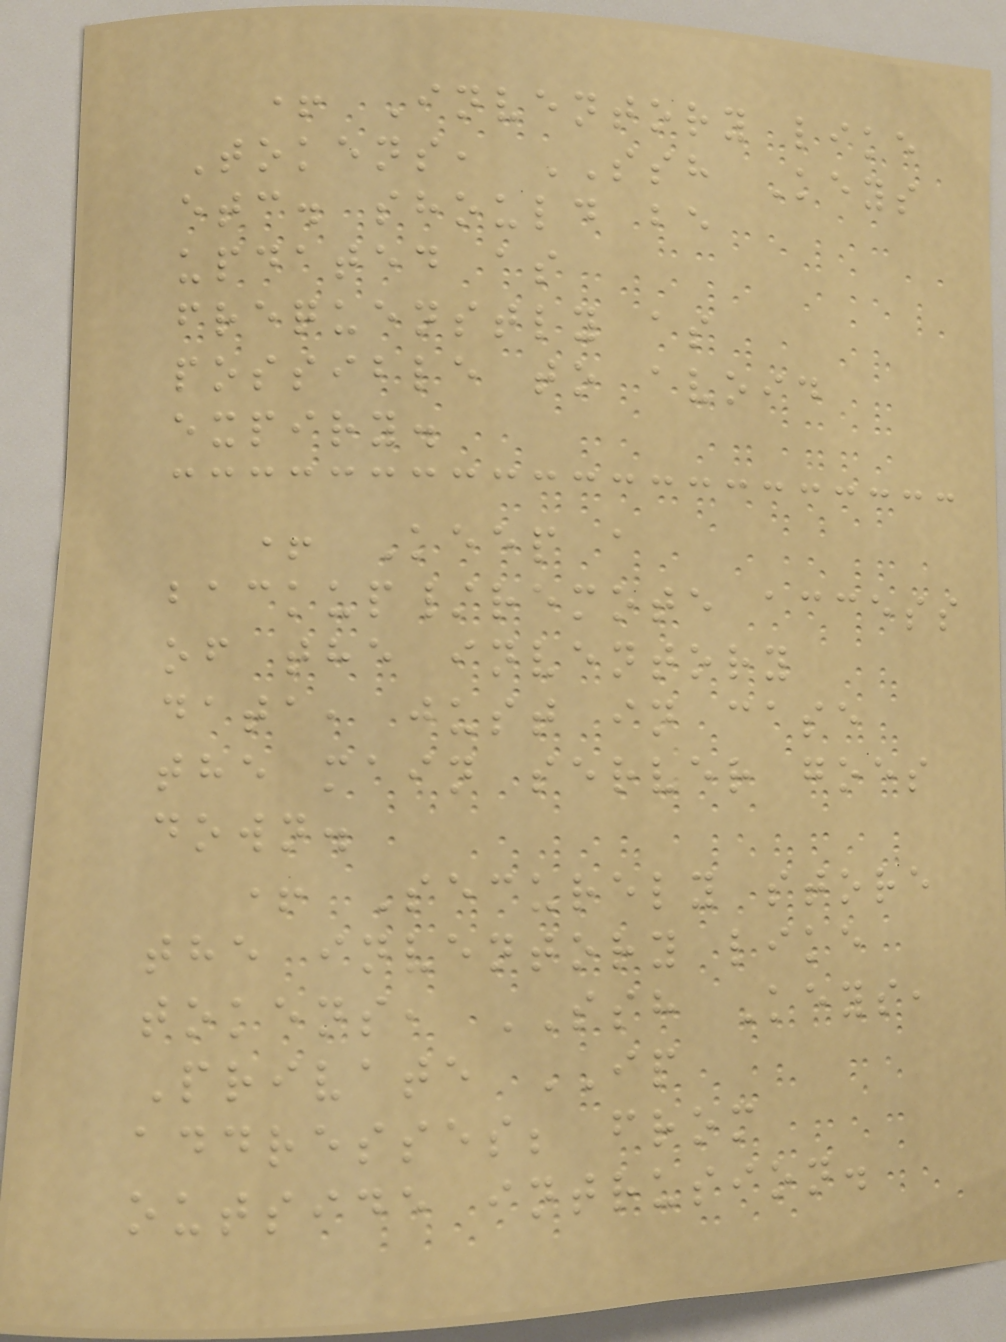+ Inventory like
Tokens, SSH Keys
etc. should be
updated as
frequenstly as
possible to avoid
expiry.
+ Keep a
backup/remote access
of the inventory
data, just in case
the main server goes
down.
+ Securely store
the inventory like
tokens, SSH Keys,
Private IP
addresses; from
outside intrusion.
